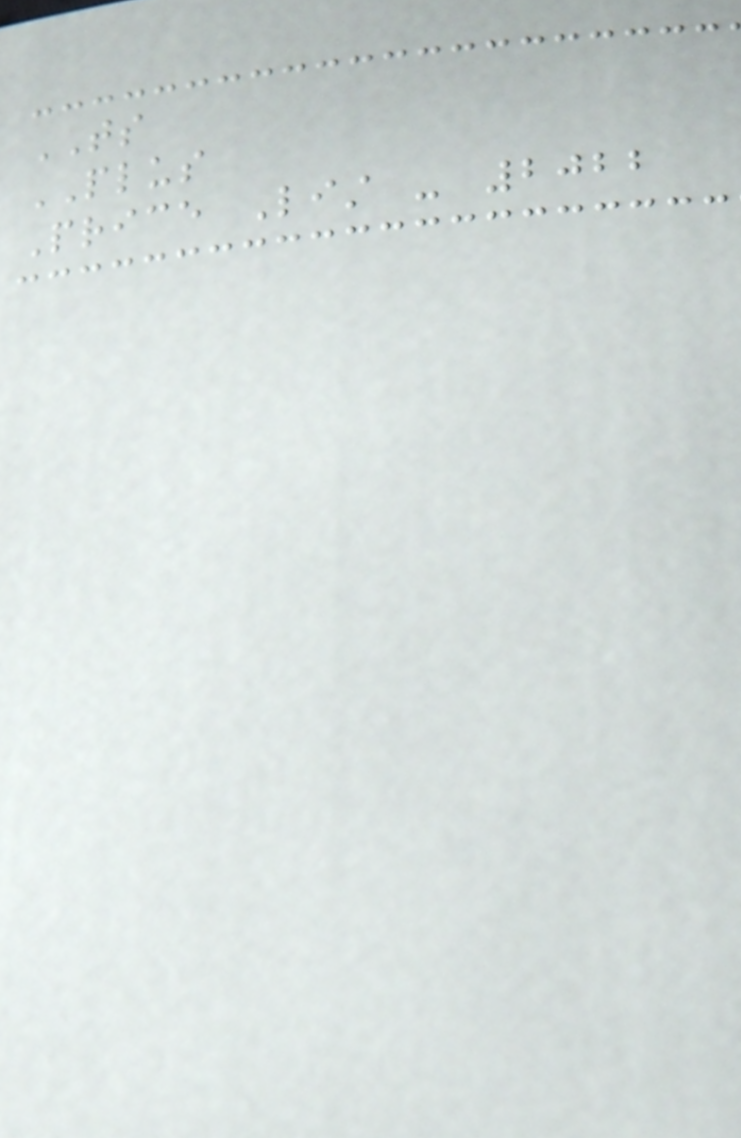TS
PLUS
Price List - 2022
